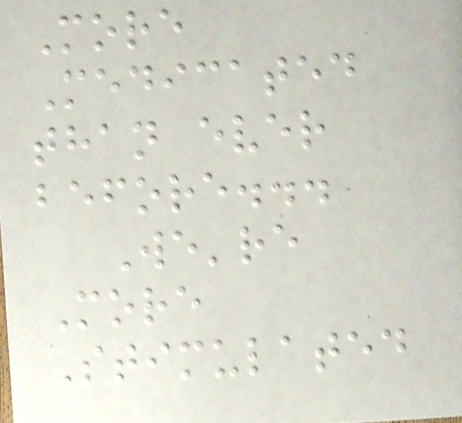More
Medicated
than ever
before...
We're
More
Stimulated
